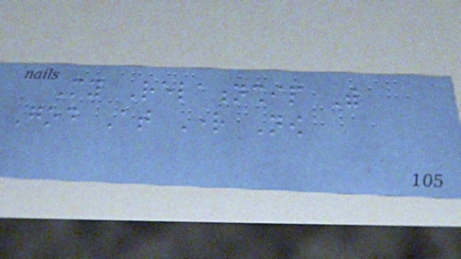My Relationship With
God At Right Now
